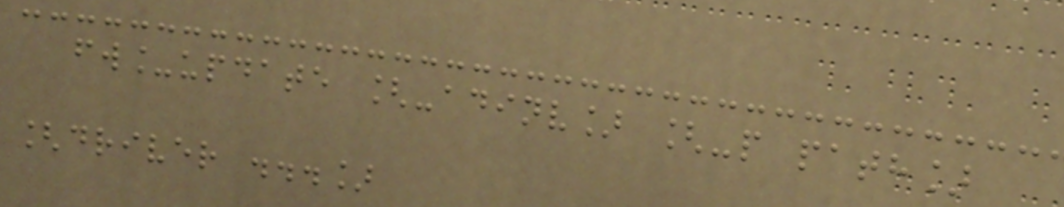fw_update [-adinv] [-p path]
[driver ...]
